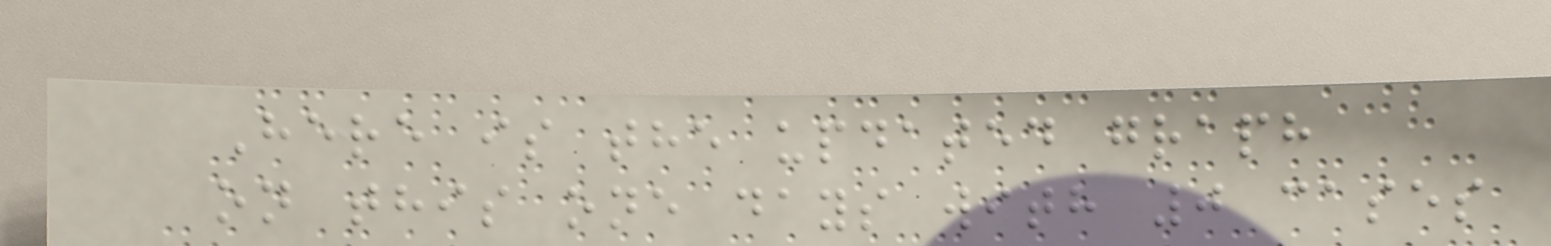Here is the updated graph
on this one days with 0 cases
